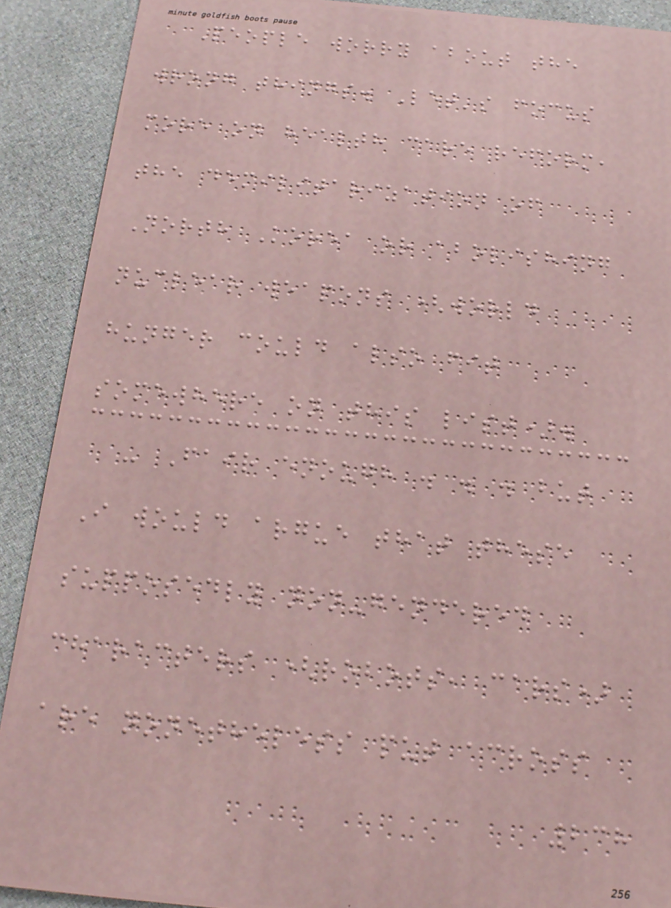People worry about the
wrong things. Let's focus
more on health care reform,
the demilitarization of
North Korea or abolishing
nuclear weapons (world
hunger could also fit
somewhere on this list).
- Fair enough . . . but
I would argue that these
supposedly non-gendered
characters (robots, cars)
are nonetheless put across
238
